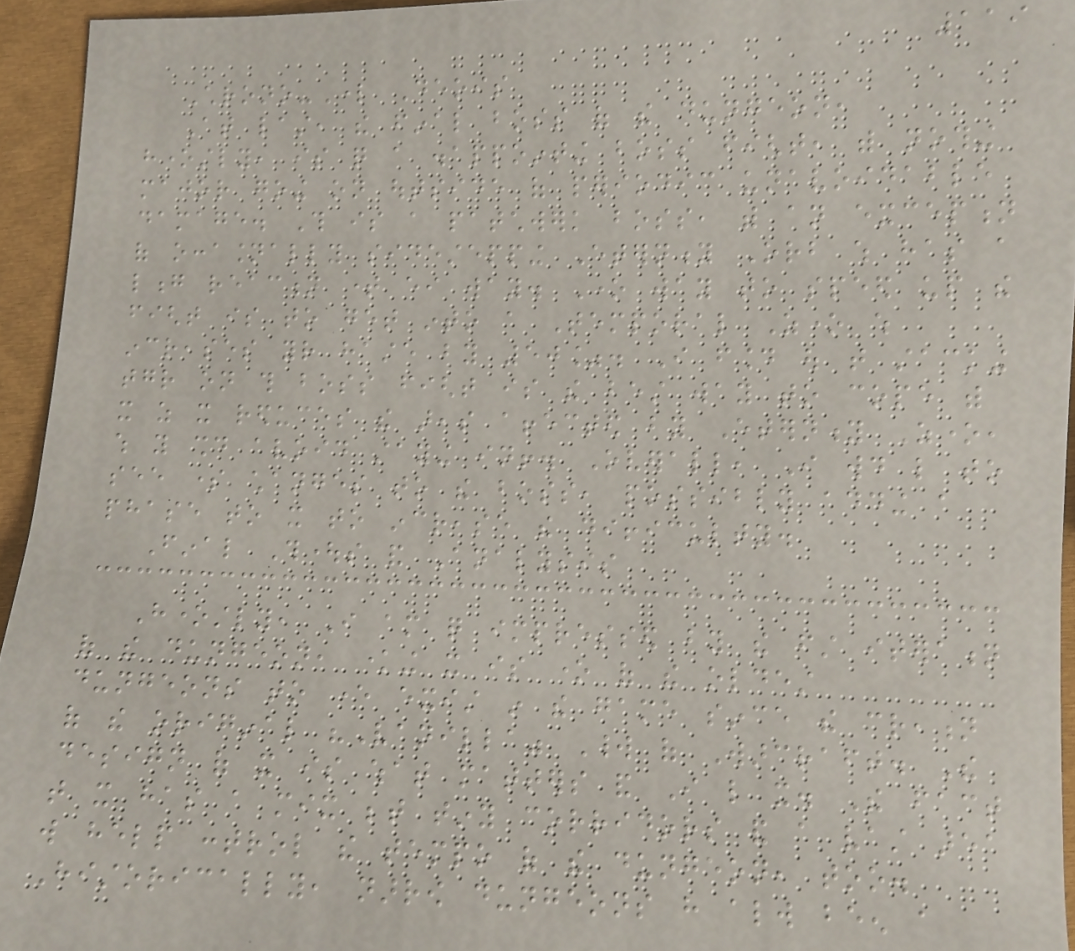119
Chrono-Lord Deois
At last, the final boss of the dungeon,
honestly, is quite a disappointing boss fight, with nothing
major going on outside of periodic unavoidable
damage. This is a patchwerk boss, with an exception
of occasionally sidestepping Eternity Orb which has a
long reaction time either way. One way to speed up the
fight is to get into a Temporal Zone which
increases your haste by 50%. I found out that stacking
together on this boss fight is the best way to cope with
it as it reduces the areas affected by Eternity Zone,
which you should avoid staying in!. Overall, I would like to
see some changes to the boss, possibly adding a
phase to it to increase the difficulty.
Final Thoughts and Analysis
Honestly, I am quite impressed by the first iteration
of the dungeon, knowing it is one of the oldest
dungeons to ever exist in the game since the creation
of the original "Vanilla" World of Warcraft. The
design of it is what matters and I like it. The fact
that it has a mix between tiny corridors and a vast area
will help control the tempo of the dungeon, too.
Historically, narrow dungeons have always been a
